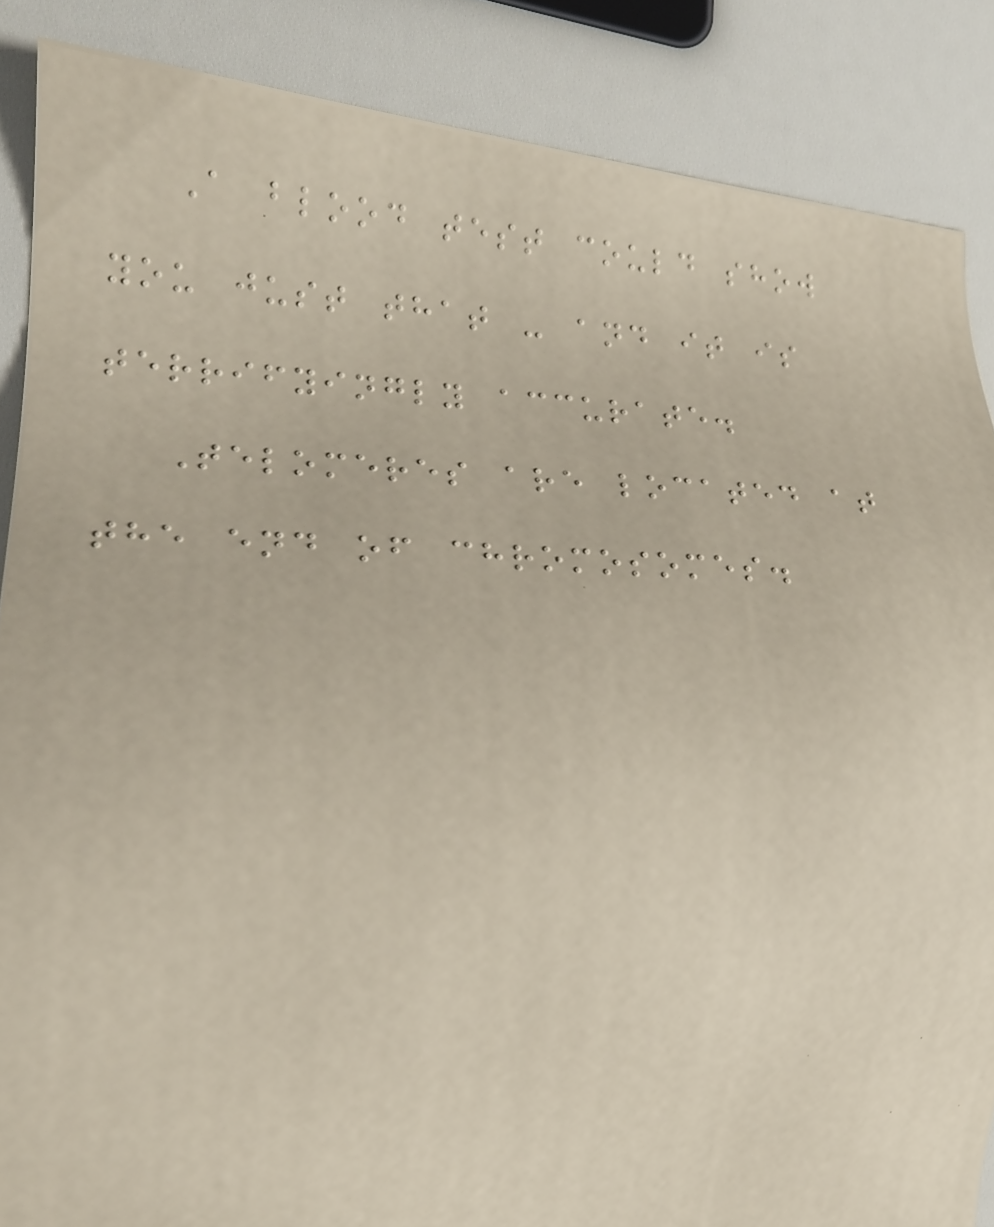A blood test could show
you just that - and it is
terrifyingly accurate.
Telomeres are located at
the end of chromosomes.
